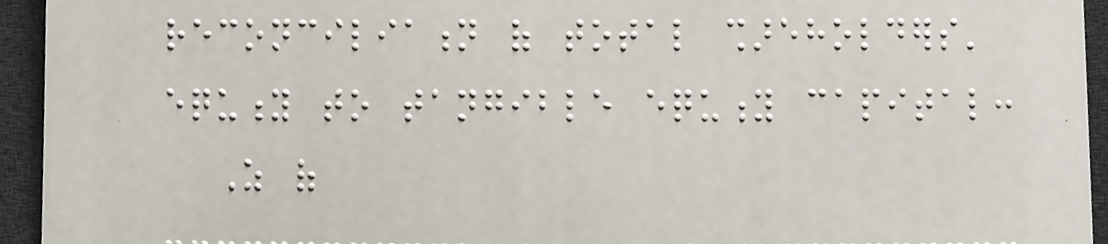reconciliation of total shareholders'
equity to tangible equity capital:
As of
